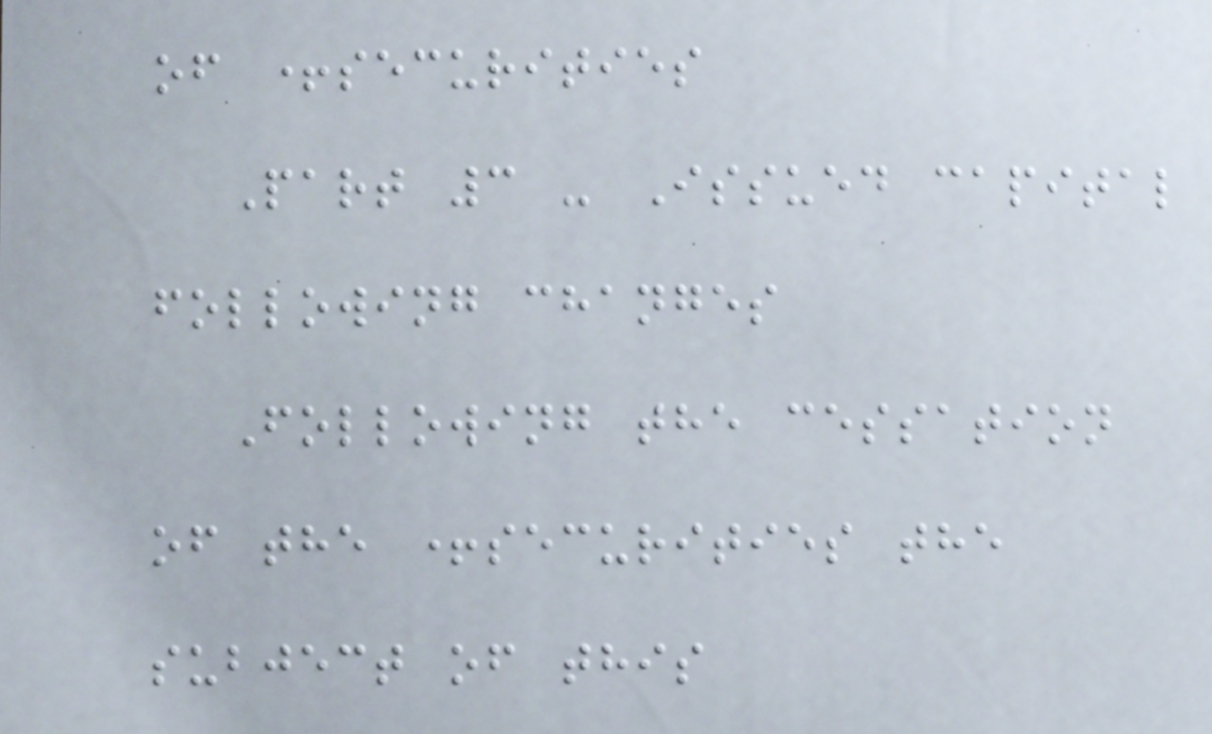of +securities
Part 3 - Issued capital
following changes
Following the cessation
of the +securities the
subject of this
